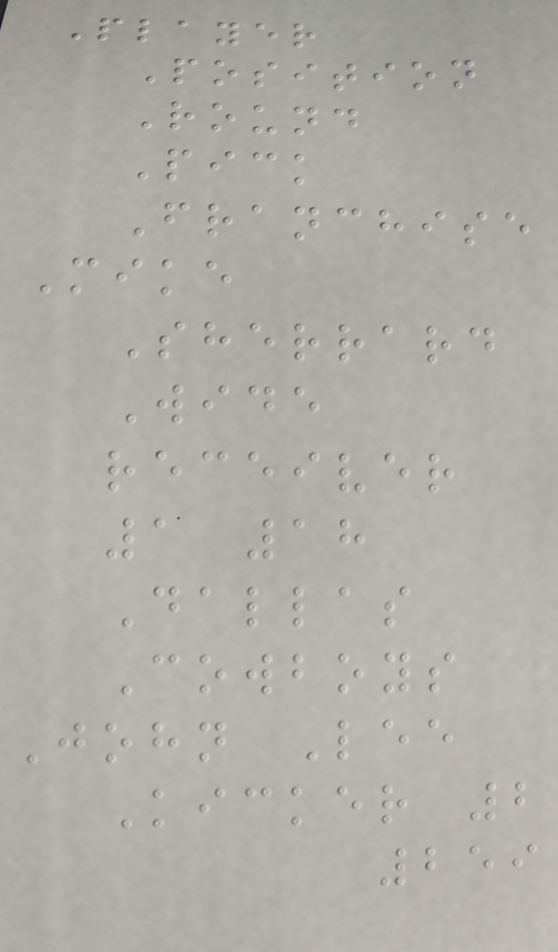Player
Position
Round
Pick
Franchise
Mike
Sherrard
Wide
receiver
1 18
Dallas
Cowboys
John Lee
Kicker 2
259
